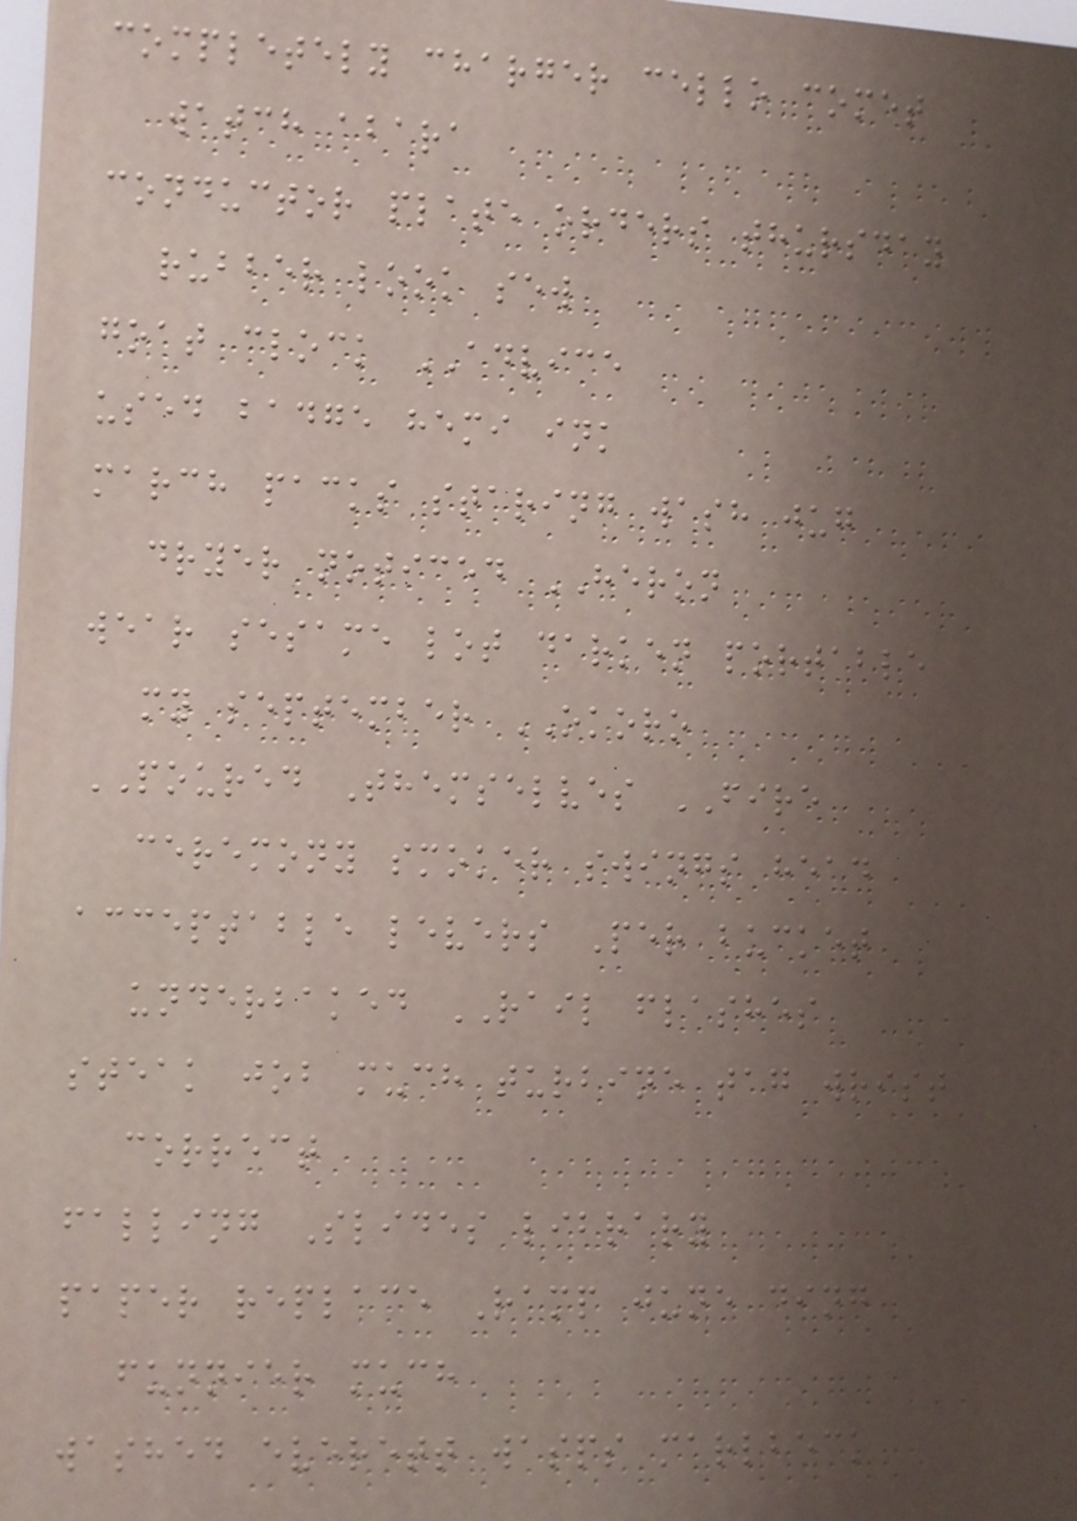completely charger cello comet
watch abara
conductor plate orders thursday
rubber look sew
goat clock ADVICE
used badge hemi ink
march packs staring wash jug
dryer noticed HERON
wear sesame lot darken portable
my september OKORO
POURED Themselves FIRE
ceremony smoker swings head
acceptable levers Per bucket
underbaked RAIL flashes
steak job much turbine tag wrist
correct
falling Slides library
paper replace Ramp june ding
funnier much
washed everett wasps marlbeck
